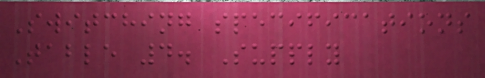Switching specifications
Table 4. Supply
